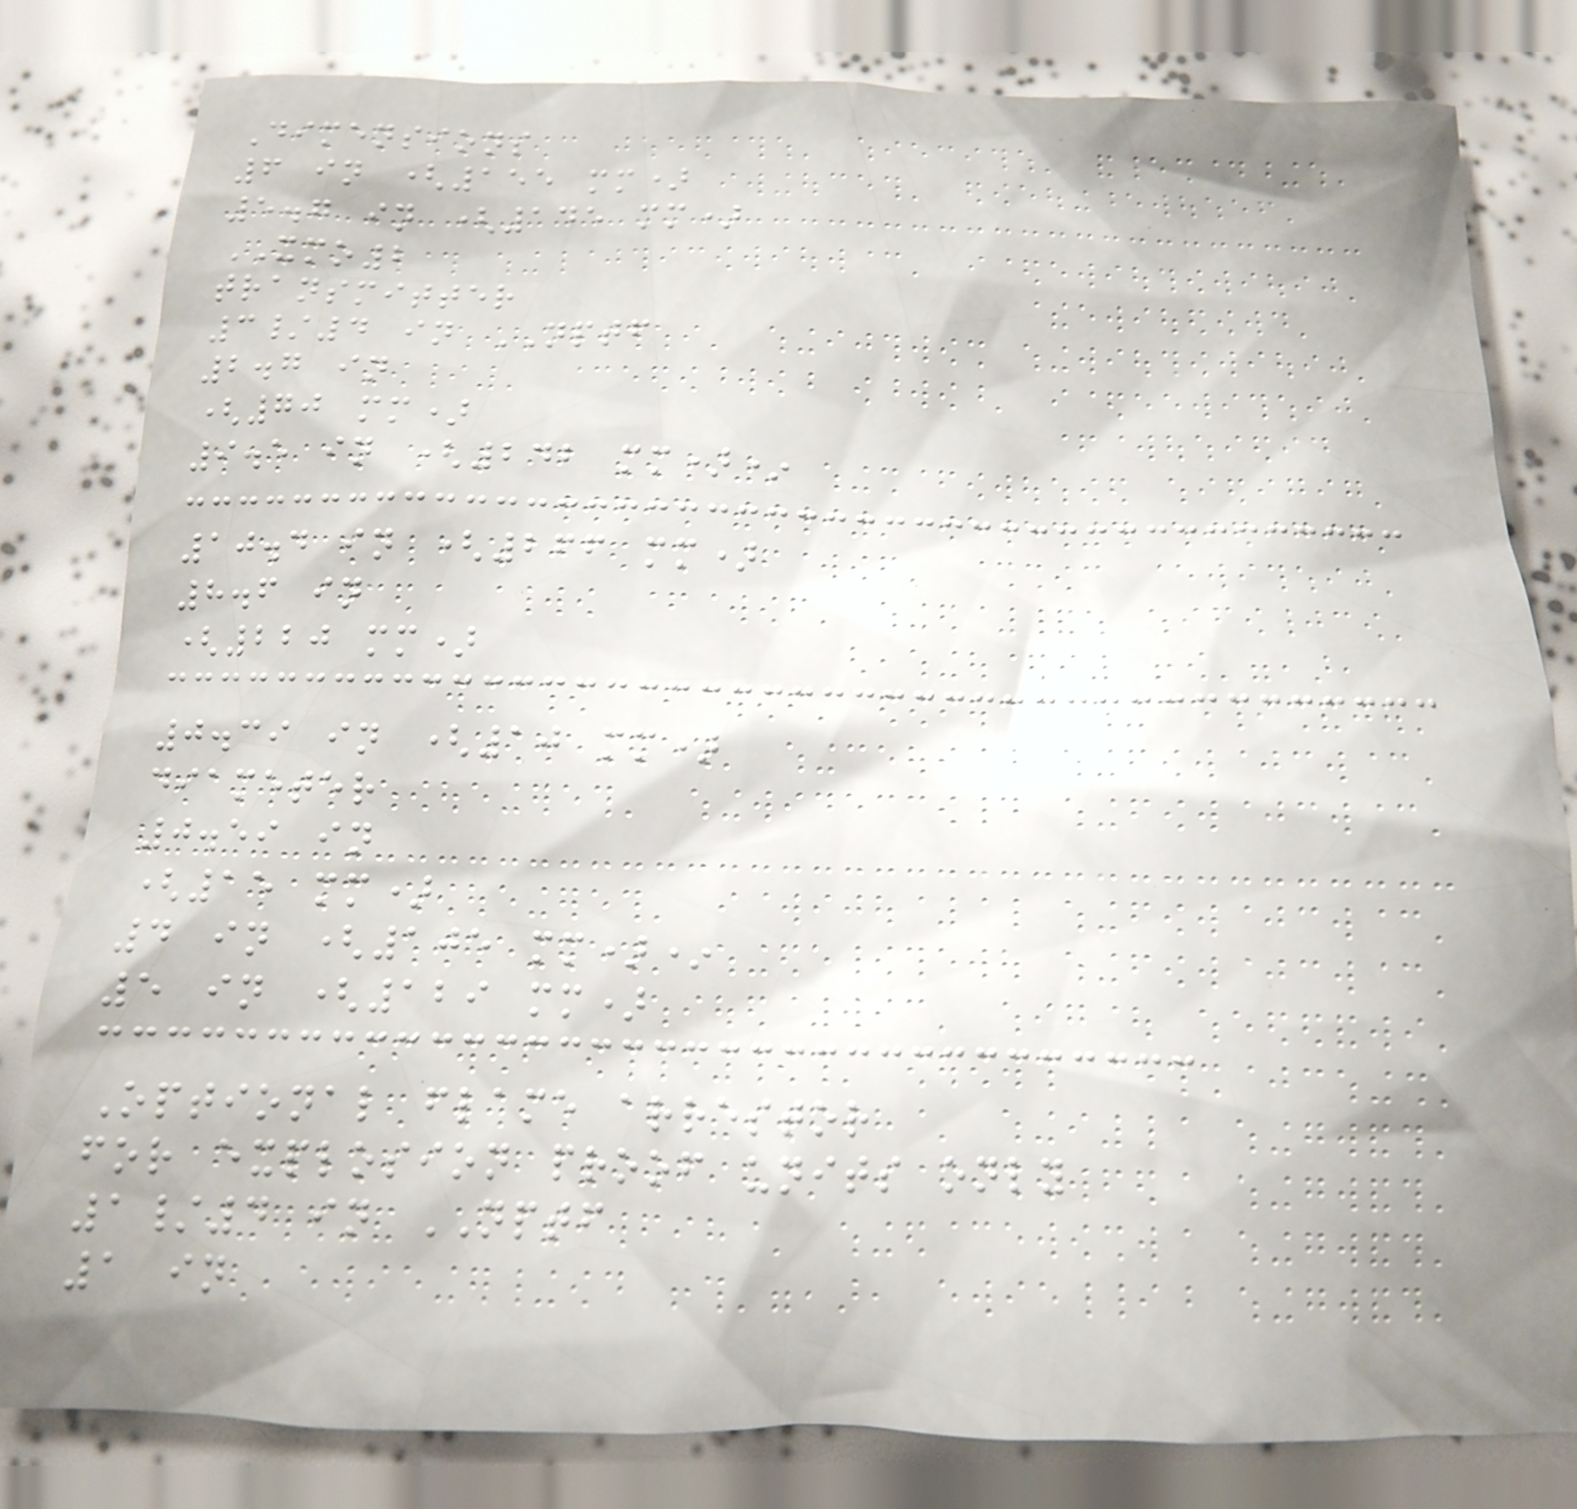Dimensions
6 in (155 mm)
5.7 in (145 mm)
XMO2
transmitter
3/4 in NPTF
2.7 in
(70 mm)
9.5 in (242 mm)*
10.4 in (266 mm)
8.6 in
(220 mm)
0.39 in (10 mm)
diameter
0.59 in
(15 mm)
4 in (105 mm)*
5 in (129 mm)
Optional flame arrestor
for explosion proof units only
1/4 in NPTF
1 in
